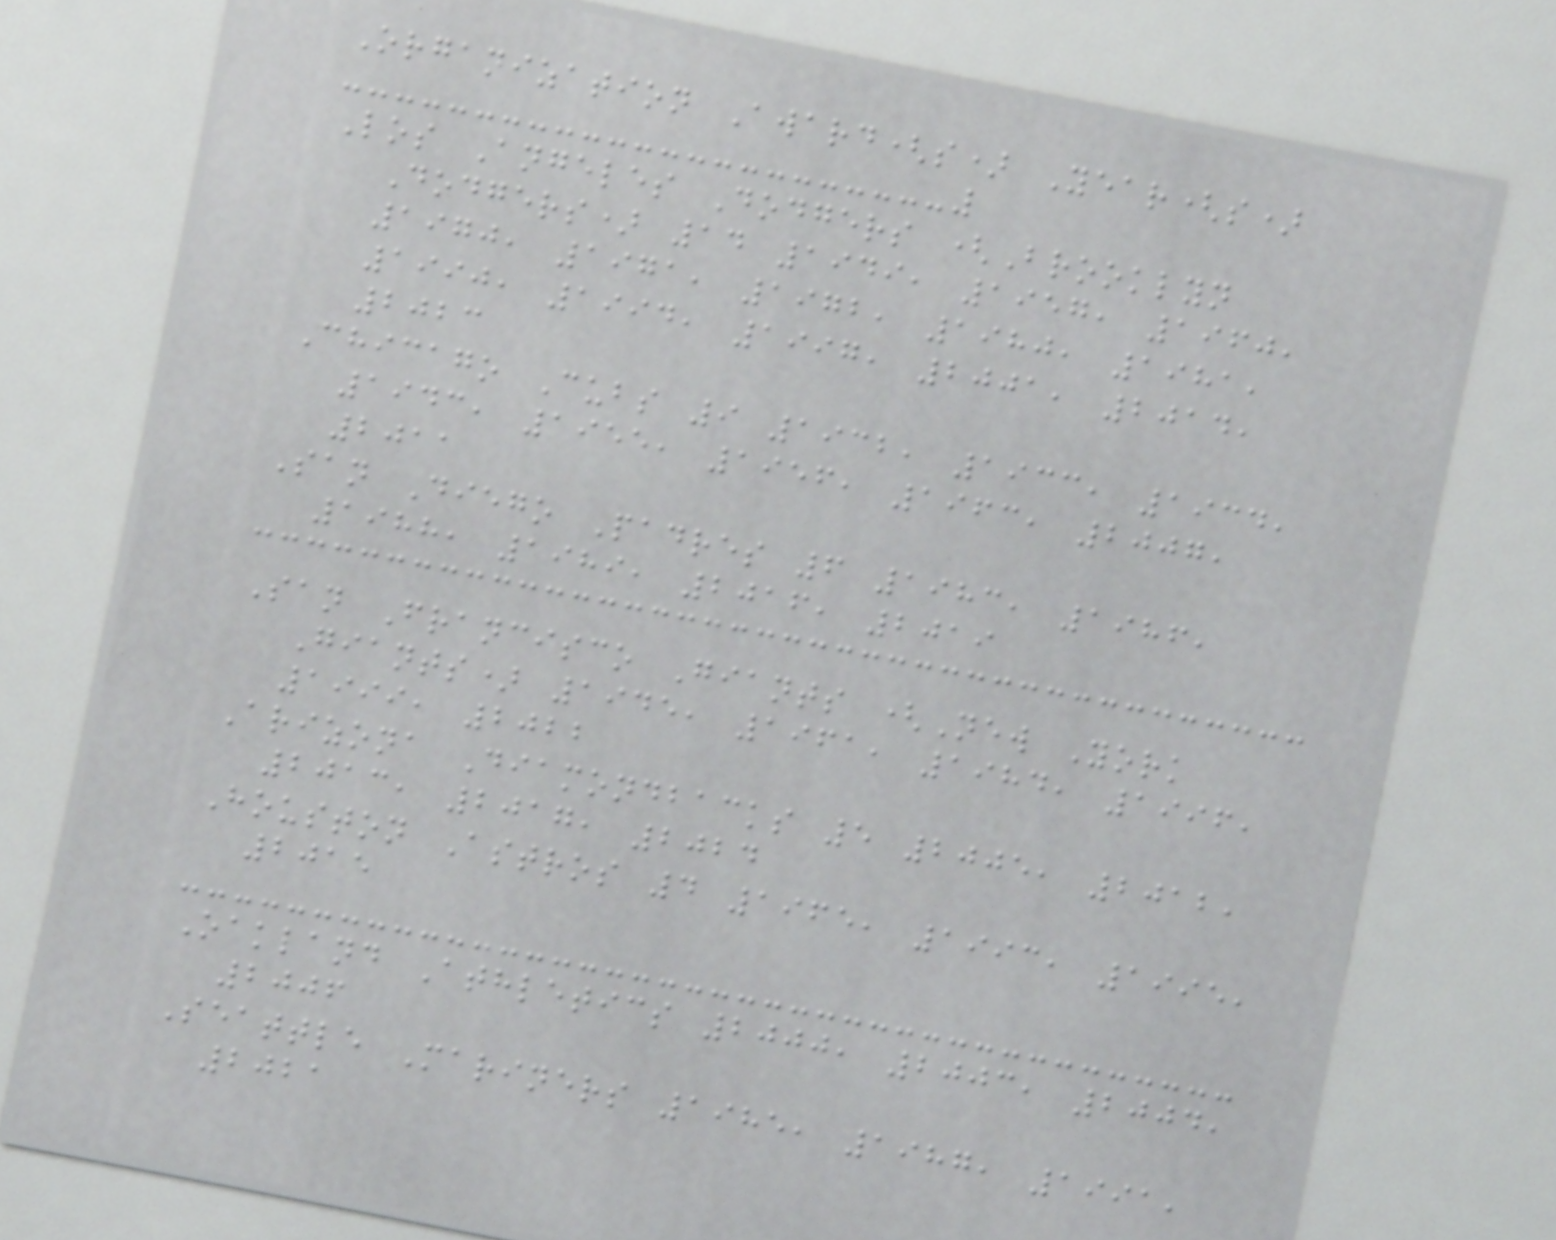Organization Award(s) Year(s)
Los Angeles Dodgers (Brooklyn
Dodgers) 14 1949, 1957, 1960,
1970, 1971, 1972, 1980, 1981,
1990, 1994, 1997, 2001, 2014,
2023
Chicago Cubs 9 1932, 1933, 1934,
1943, 1955, 1956, 1963, 2007,
2011
San Diego Padres 6 1983, 1986,
1988, 1989, 2016, 2019
San Francisco Giants (New York
Giants) 1945, 1961, 1984, 1996,
1999, 2022
Arizona Diamondbacks 5 2005, 2012,
2013, 2017, 2024
Houston Astros 4 1965, 1993, 1995,
2015
Oakland Athletics 2000, 2003, 2004,
2006
Seattle Mariners 1985, 1987, 1991,
2021
